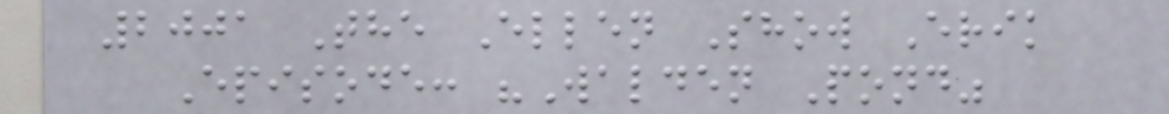2001 The Ellen Show Erik
Episode: "Walden Pond"
